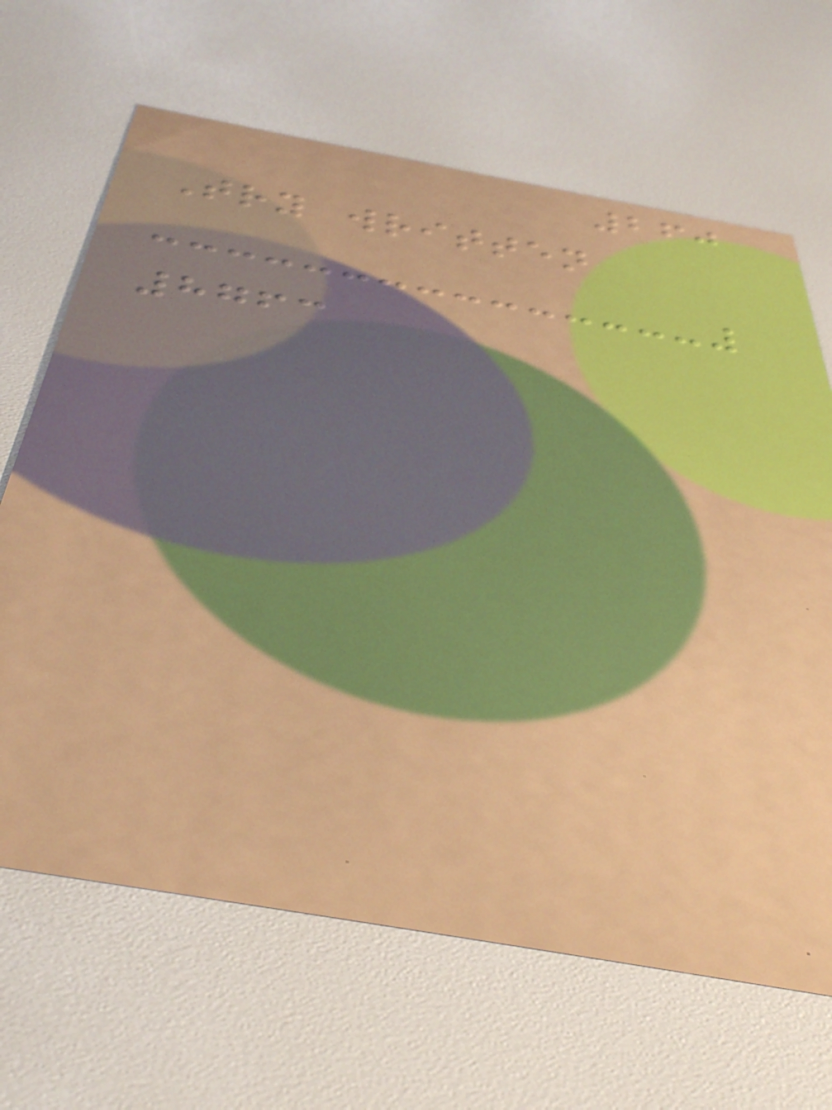260
Try written
8763
